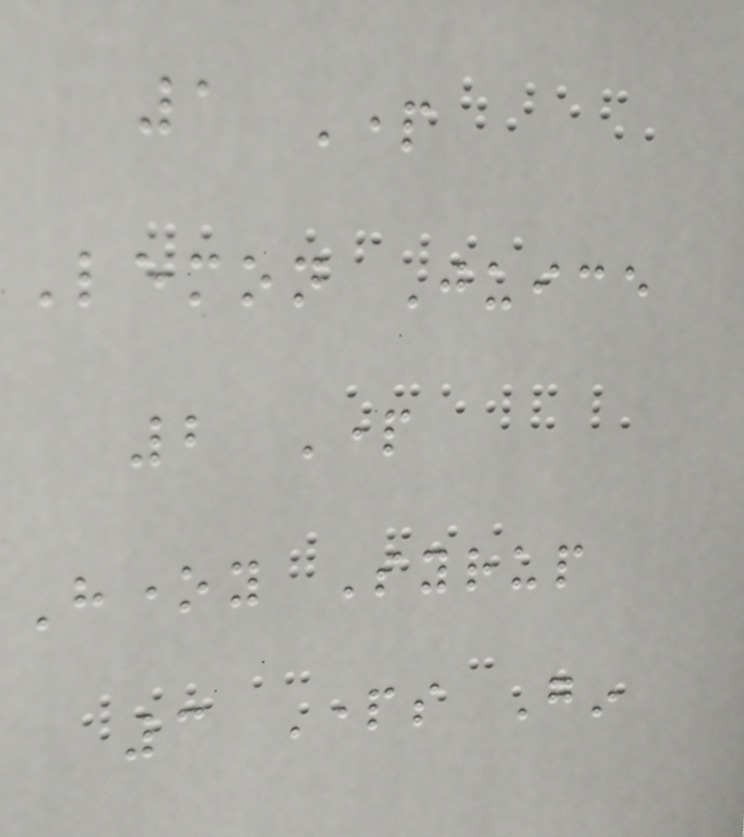1 Part
Lemon Juice
2 Part
Honey Syrup
3 Parts Gin
